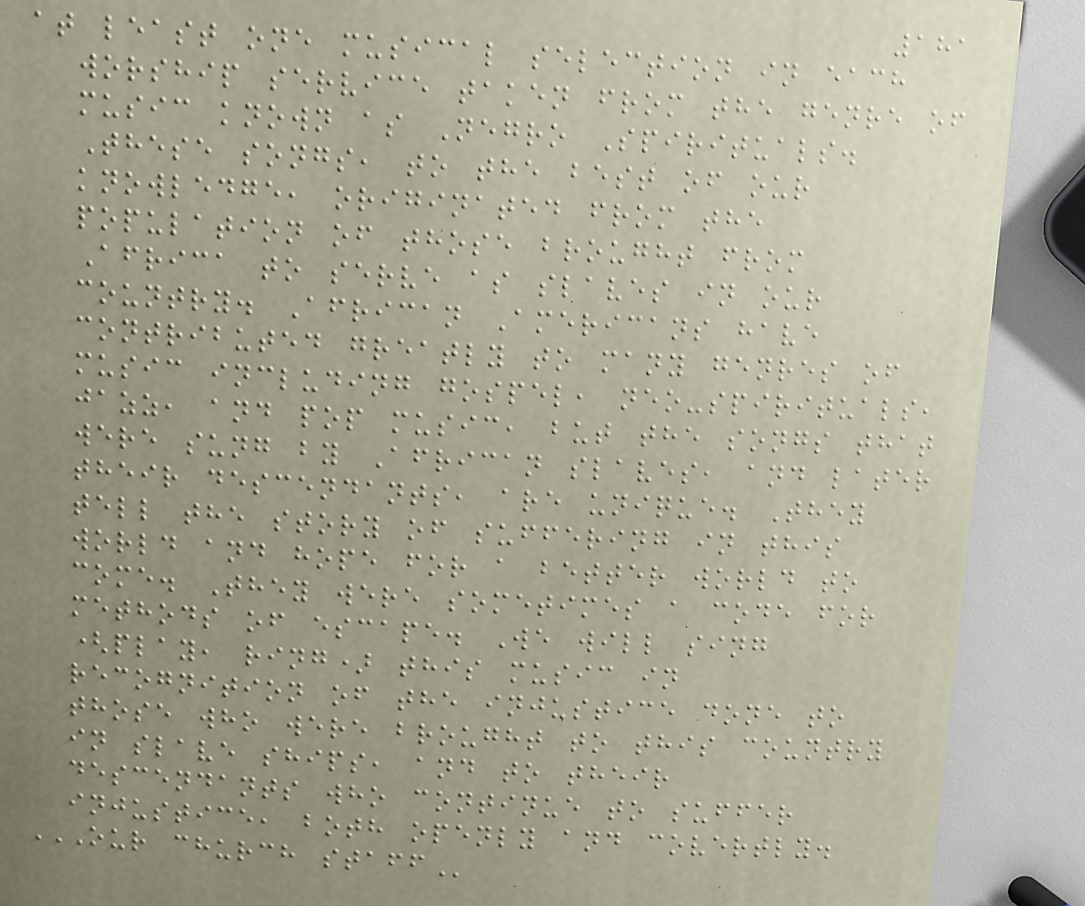181
at least one musical selection in each
worship service taken from the genre of
music known as Negro Spirituals.
These songs, to the best of our
knowledge, originated from the
population of those brought from
Africa to serve as slaves in our
country. African Americans have
contributed greatly to many genres of
music including gospel, neo-spirituals,
jazz, and pop music, but the songs that
were sung by African slaves, and later
their descendants, are unique. They
tell the story of suffering in this
world and hope for a better world to
come. They were sometimes a code for
methods of escape. We will sing
(play, ring) this music in
recognition of the injustice done to
those who were brought to this country
in slave ships, and to their
descendants who continue to suffer
injustice, both openly and covertly.
OUR CHURCH STAFF
